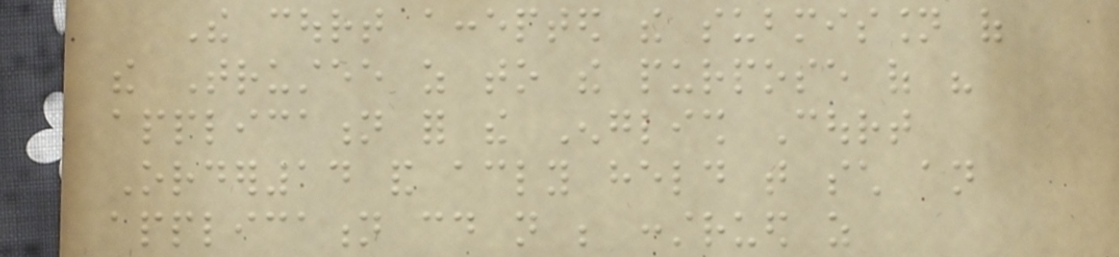The court accepted the submission of
the Trustee as to the purpose of his
application for the English Court
Order14 and accordingly held that such an
application could not be construed as
